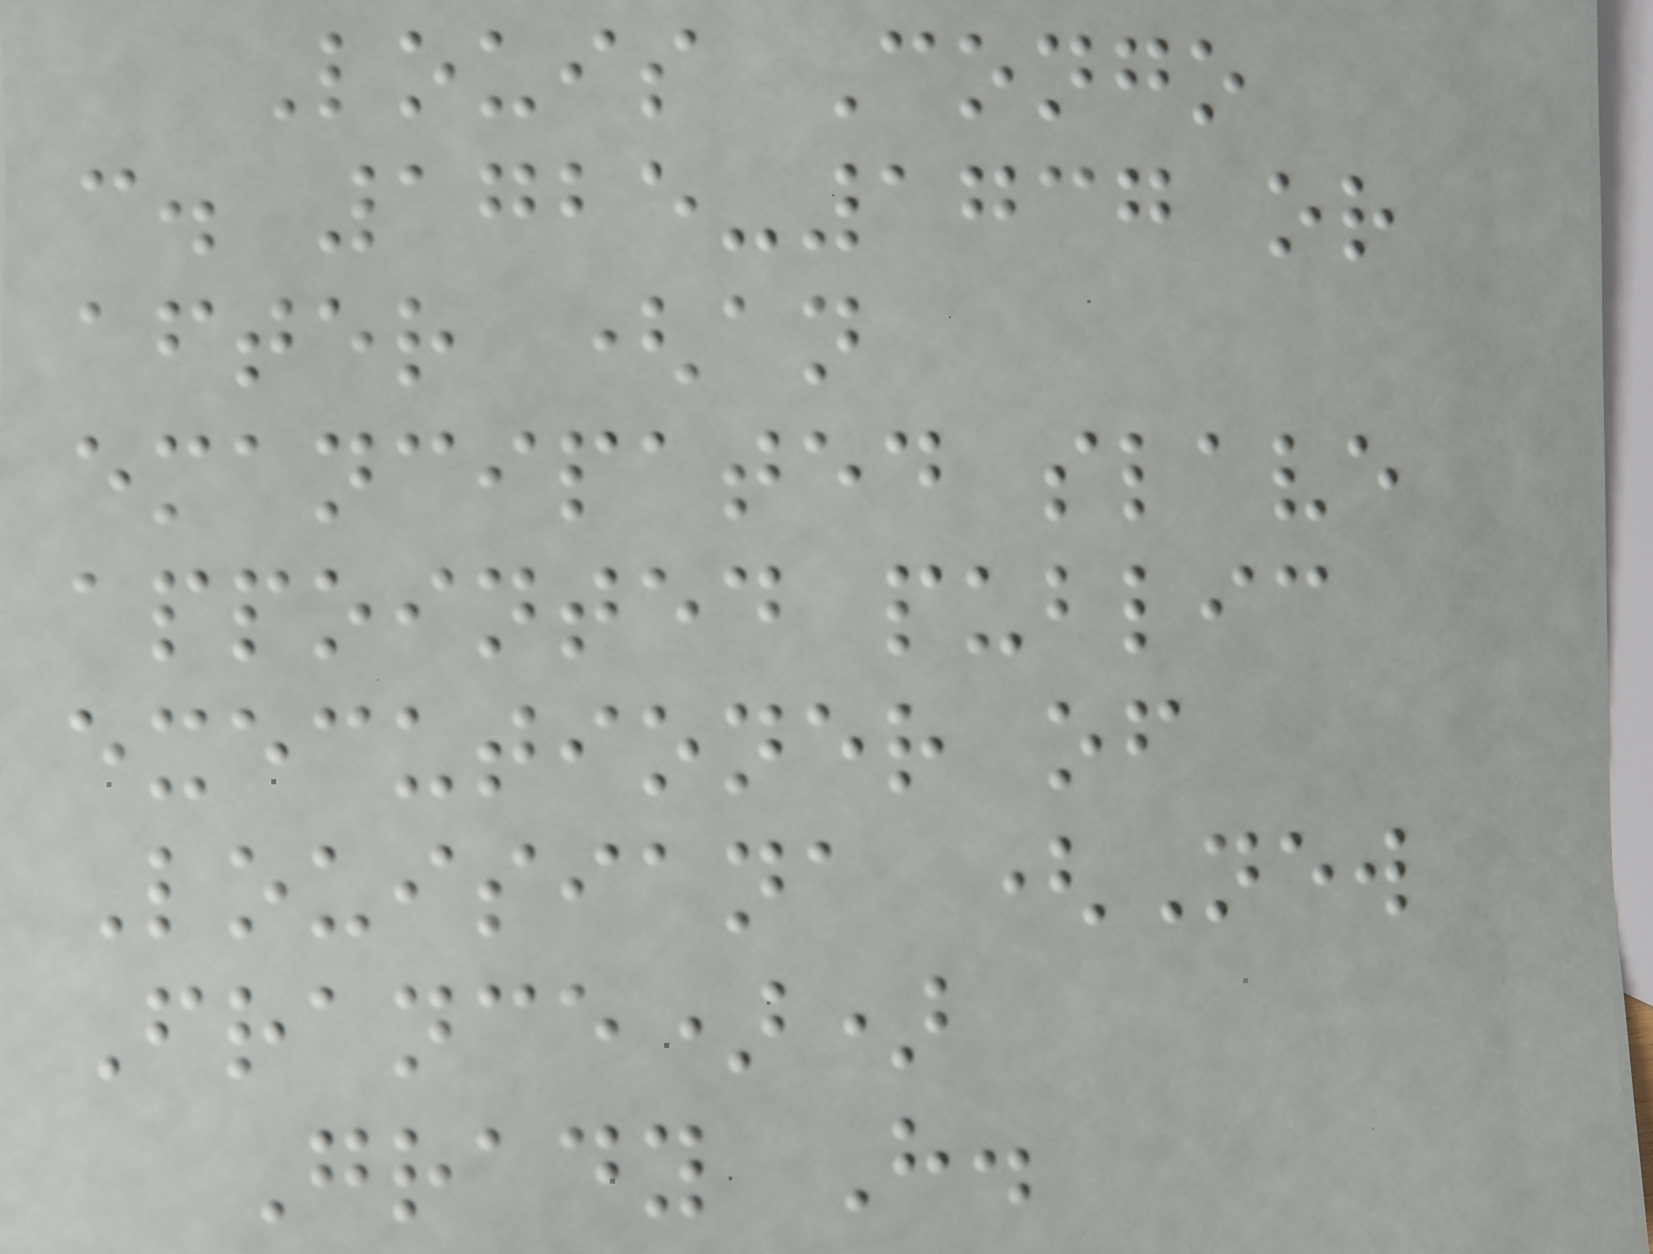Louis Congo
c. 1725-1737 or
after (an
emancipated slave
appointed public
executioner of
Louisiana (New
France))
Grady H.
